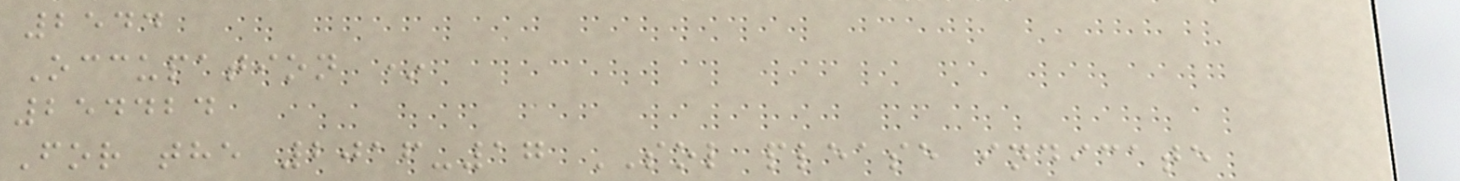2544
Occupation *
254424
For the 2016-17 SOL please indicate
